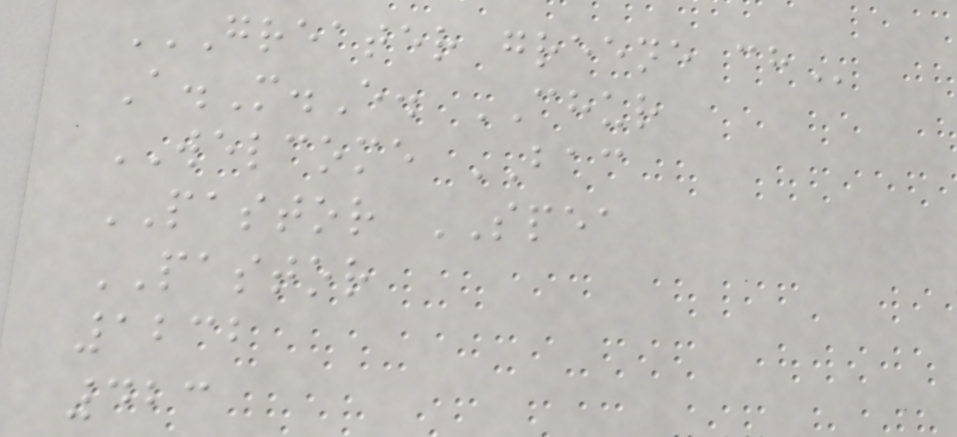GREATER GREENE CH
A.M.E. CHUR
WELCOME BAC
PASTOR SPEA
PASTOR
1232
423
